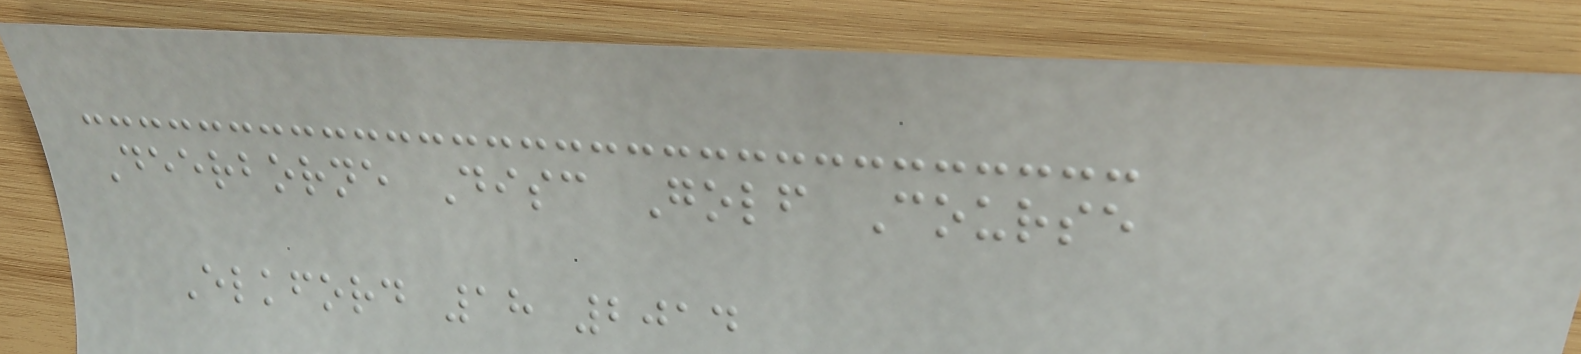Deerborne Disc Golf Course
Elkford 18 2014
